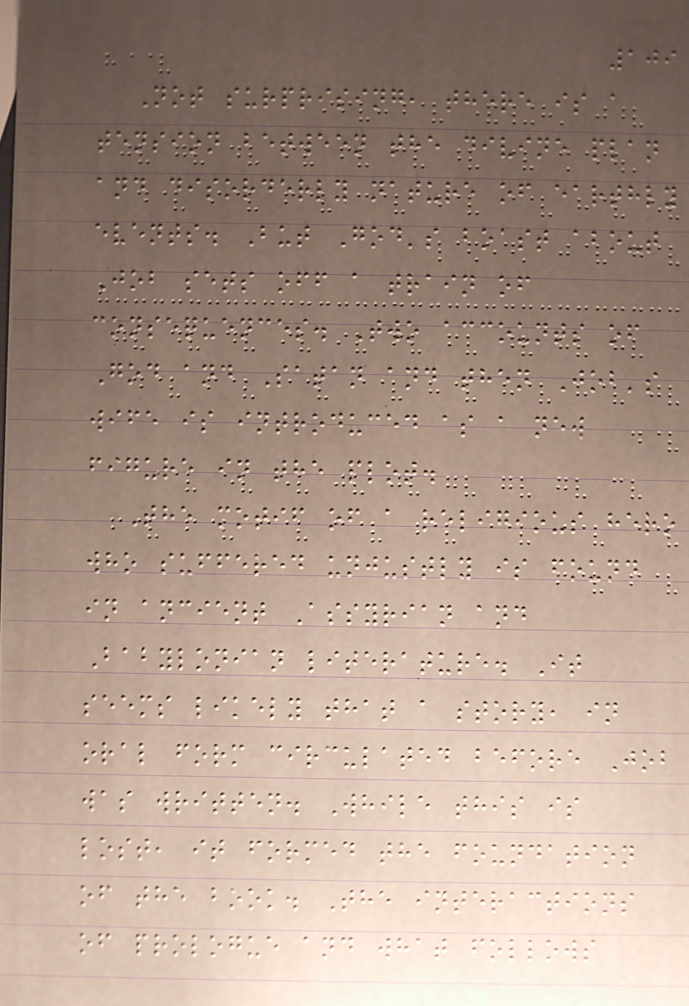109
Not surprising, there is a
tension between the divine plan
and disorderly nature of earthly
events. But God's boast about
Job sets off a train of
consequences. Two accounts of
God and Satan and then Job's
wife is introduced as a new
figure in the plot.
The motif of a religious hero
who suffered unjustly is found
in ancient Assyrian and
Babylonian literature. It
seems likely that a story, in
oral form circulated before Job
was written. While this is
lost, it formed the foundation
of the book. The interactions
of prologue and what follows
